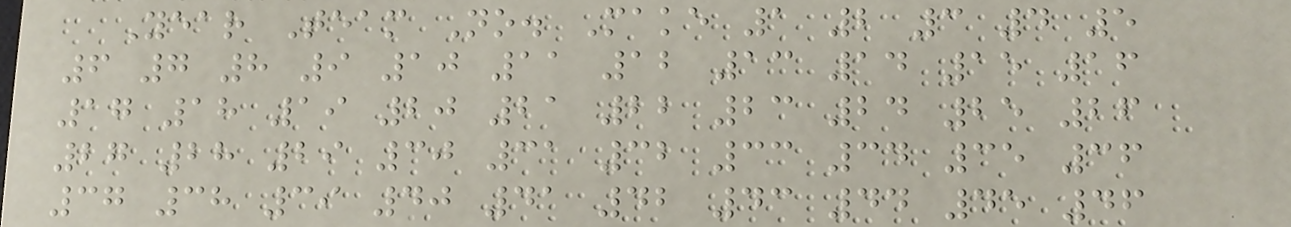Year Team No. Make 1 2 3 4 5
6 7 8 9 10 11 12 13 14 15 16
17 18 19 20 21 22 23 24 25 26
27 28 29 30 31 32 33 34 35 36
37 38 39 40 41 42 43 44 45 46
